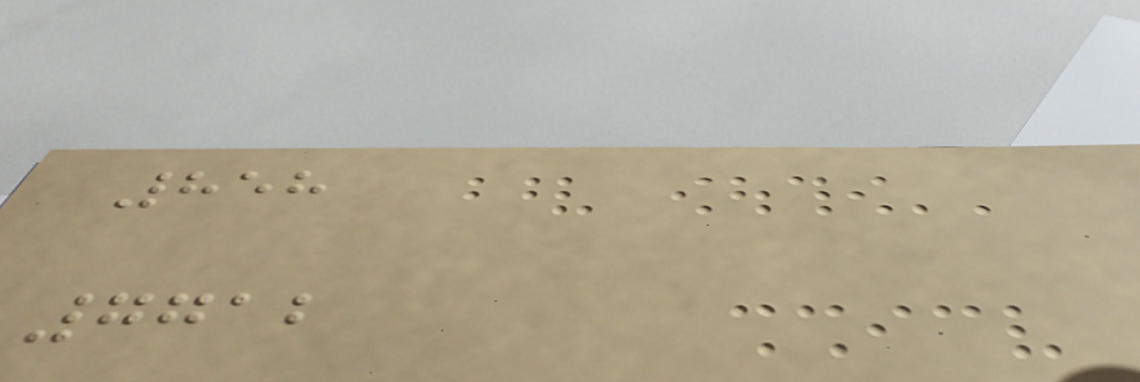858
7712
